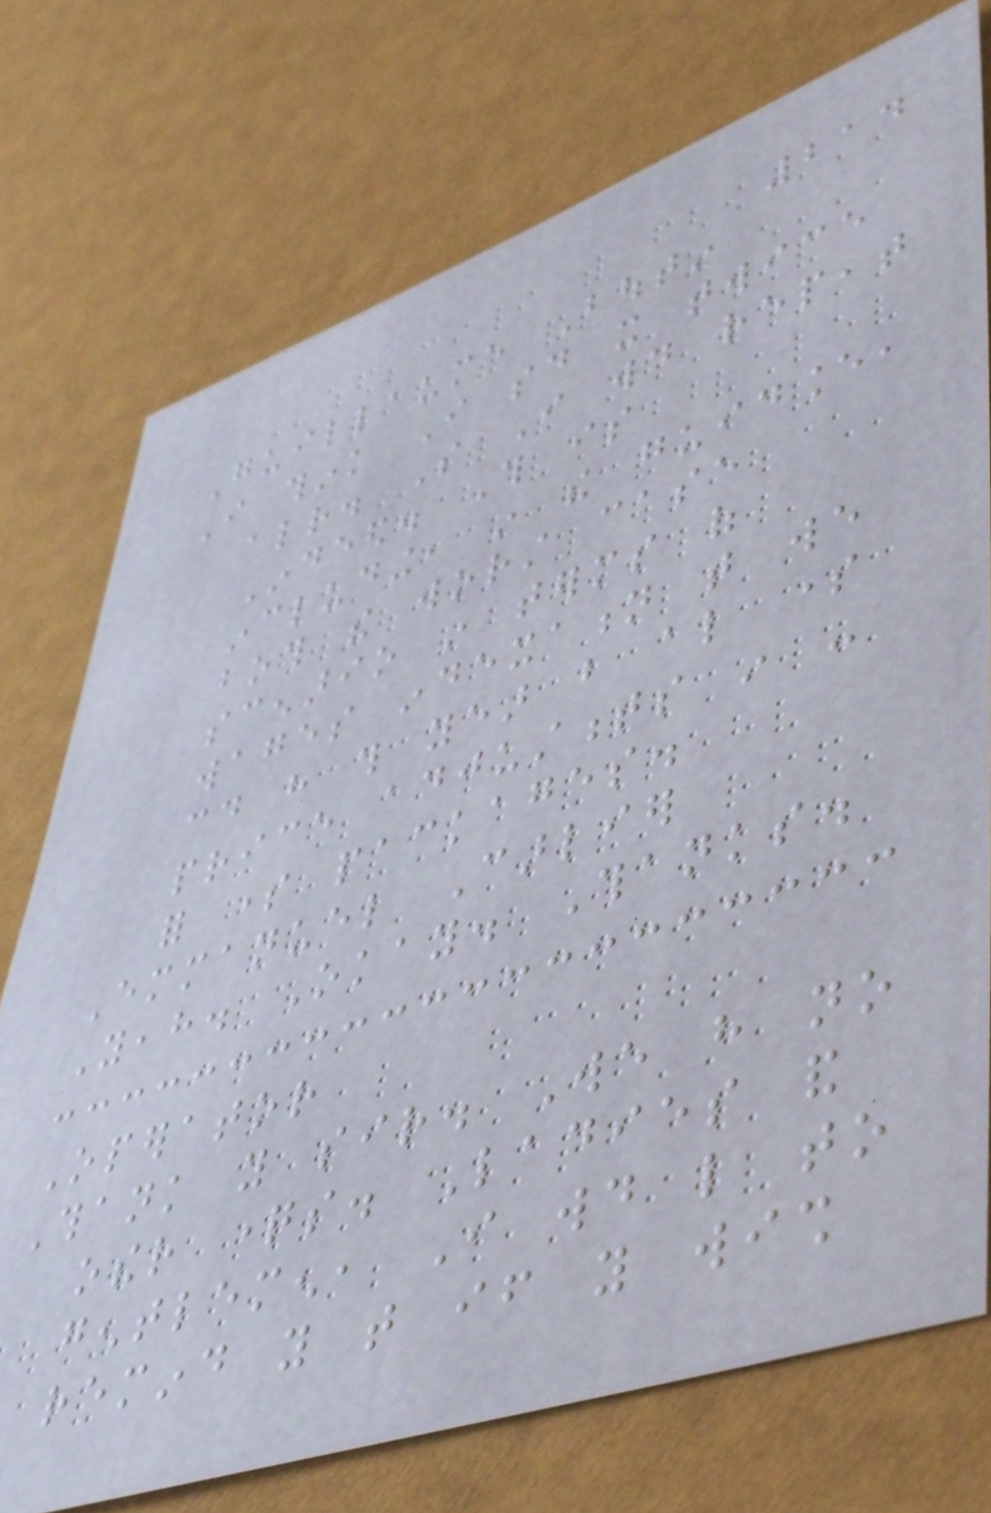214
Guillaume Boutin
I think I said it twice
already. So I would repeat
Indeed. This is
including, in the guidance,
both the worst case
scenario in terms of
wages indexation that we
could have this year but also some
price adjustments in -
for some packages.
Emmanuel Carlier
Yeah. Okay. Thanks.
Operator
Thank you sir. We have no
other questions. Ladies and
gentlemen, I would like to
remind you that if you wish
